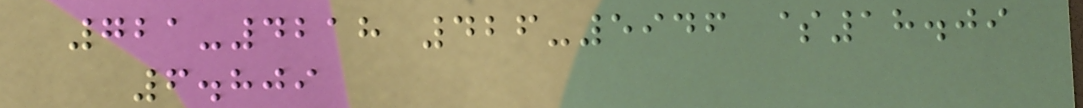721-4218 426-5946 $18.09
6.809
